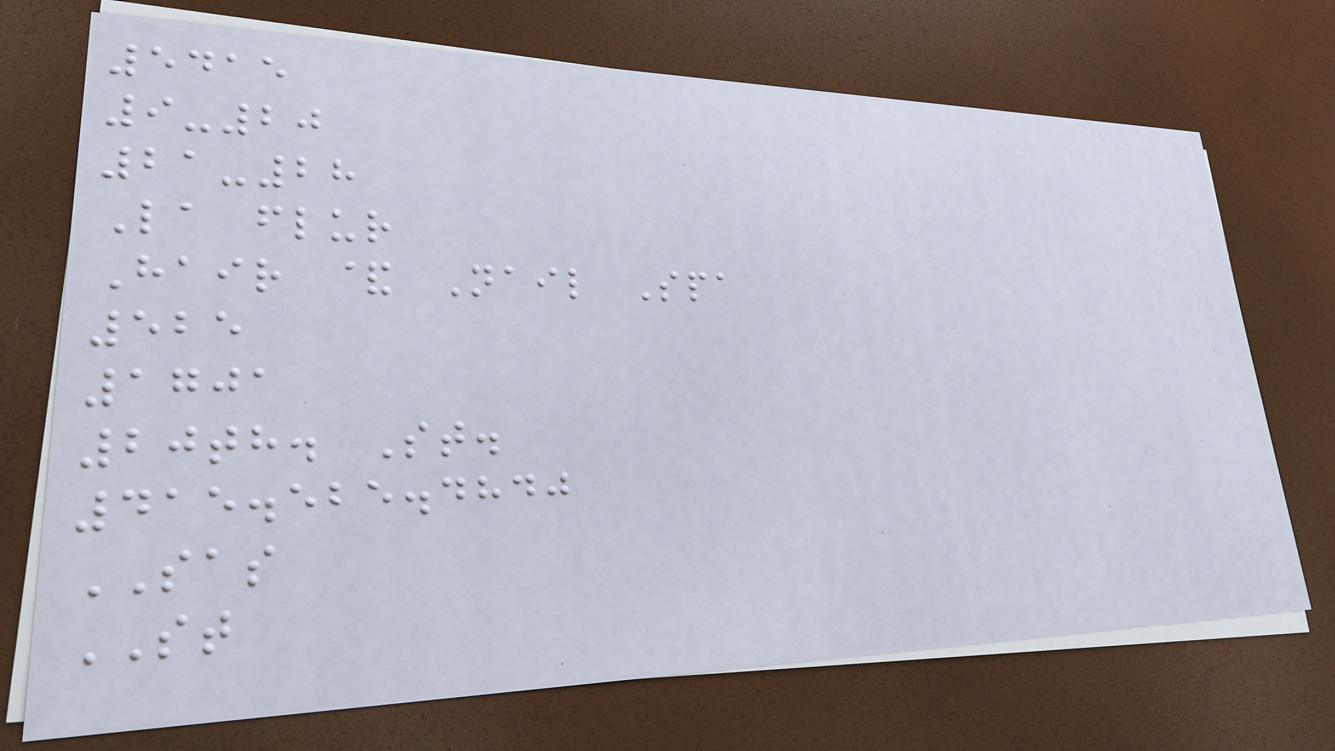5415
9-20
21-28
La flur
Hair & Nail Spa
525
1701
20th. St.
415.525.4840
SAS
ST
